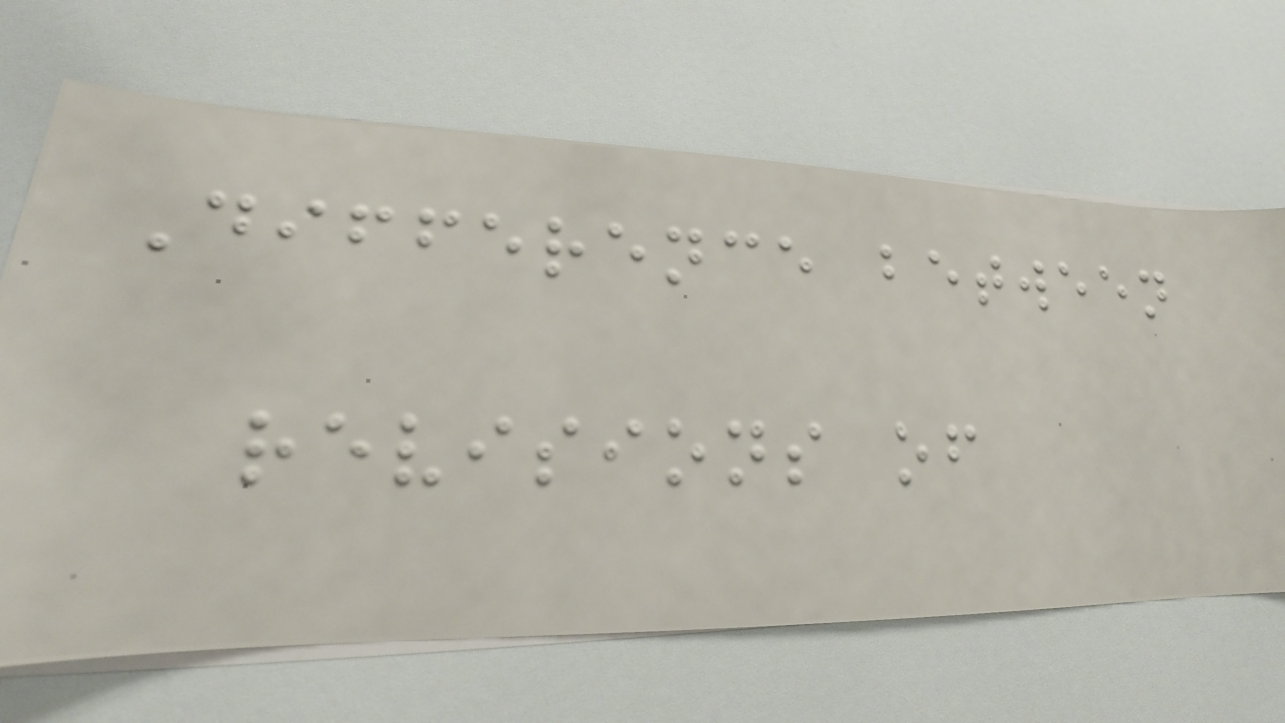Difference between
revisions of
